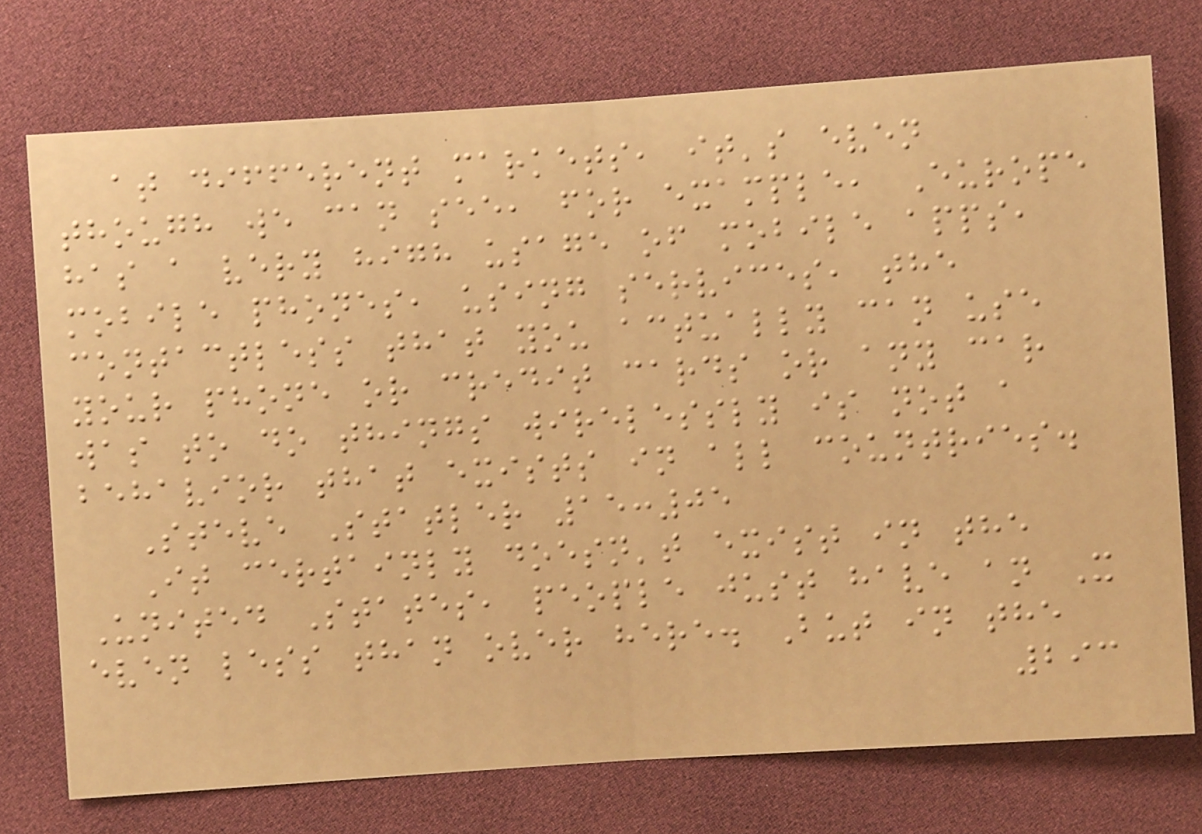at different markets, it's even
though we can see, for example, Europe
has a very high usage of mobile apps,
mobile phones, using services, the
contactless that you actually can use
your phone or credit cards or any car
was to do things wirelessly is not a
behavior that exists in all countries.
Steve Statler 15:05
It certainly doesn't exist in the
United States, people just have an X
even less than over here. But in the
293
